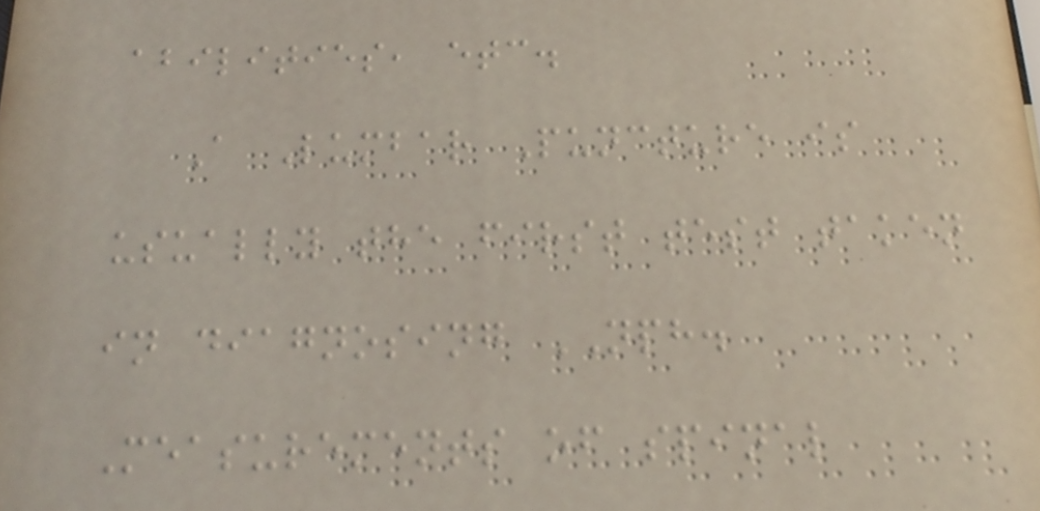abilities, etc.
A Lumbar Puncture is
usually the first test taken
in diagnosing NPH.
Measurements of spinal
